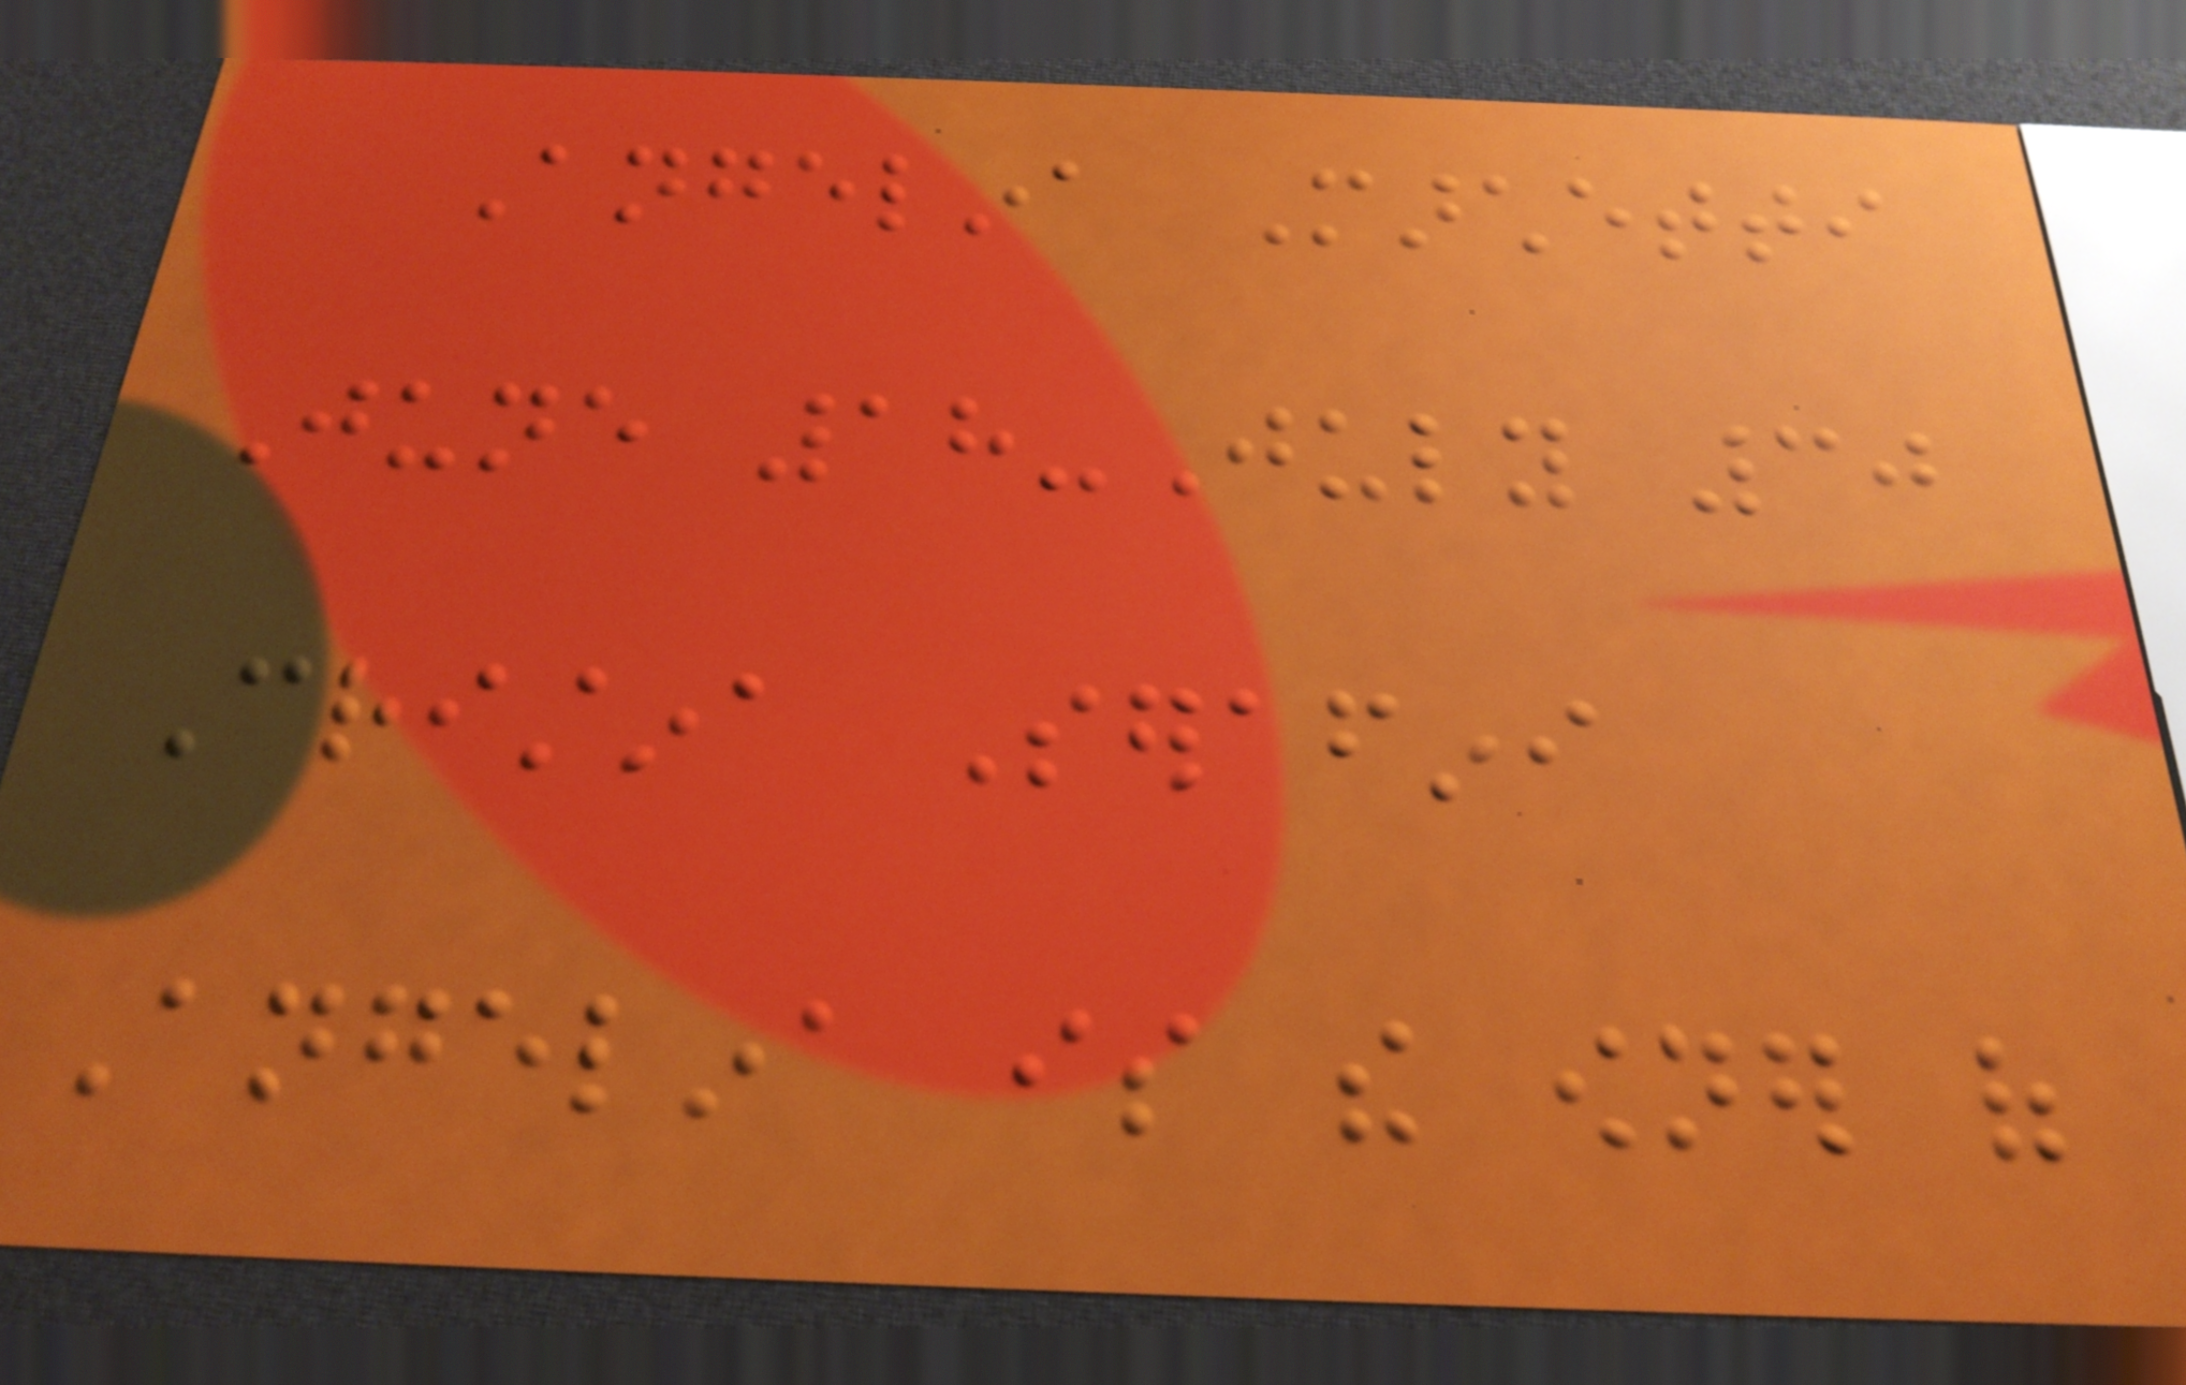Angelina Marchetti
June 18-July 30
Cristina Serafini
Angelina is the owner of
